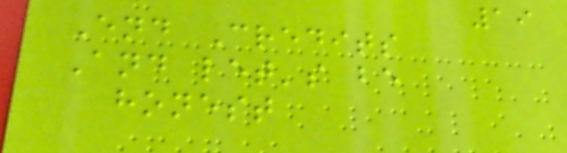19
End Credits
And let's be
honest
